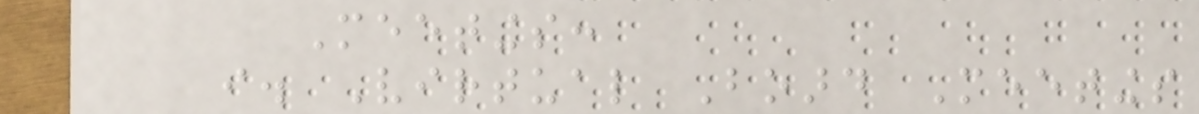Meetings:
i. Virtual Board Meetings
